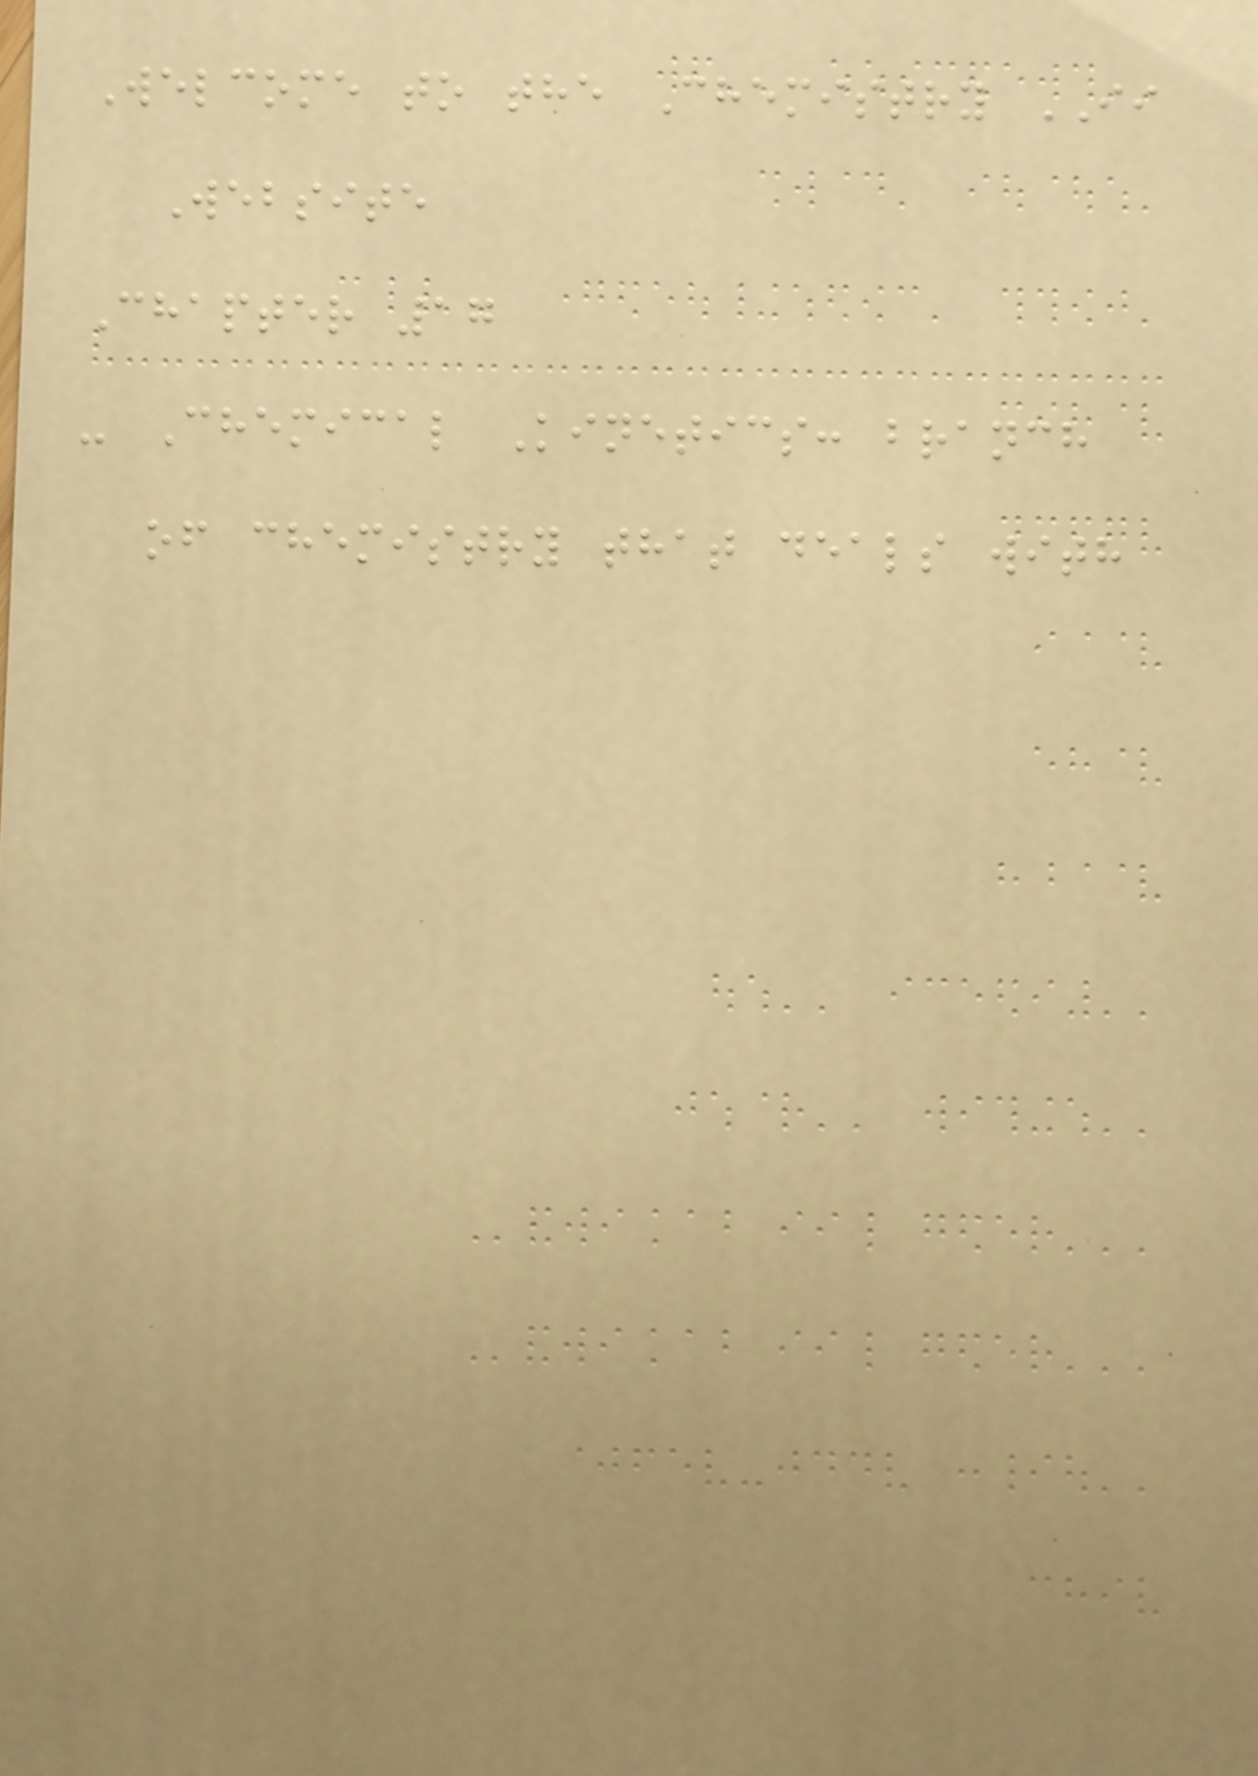Welcome to the Chemistry II
Website
Chapter 17
- Chemical Kinetics: branch
of chemistry that deals with
